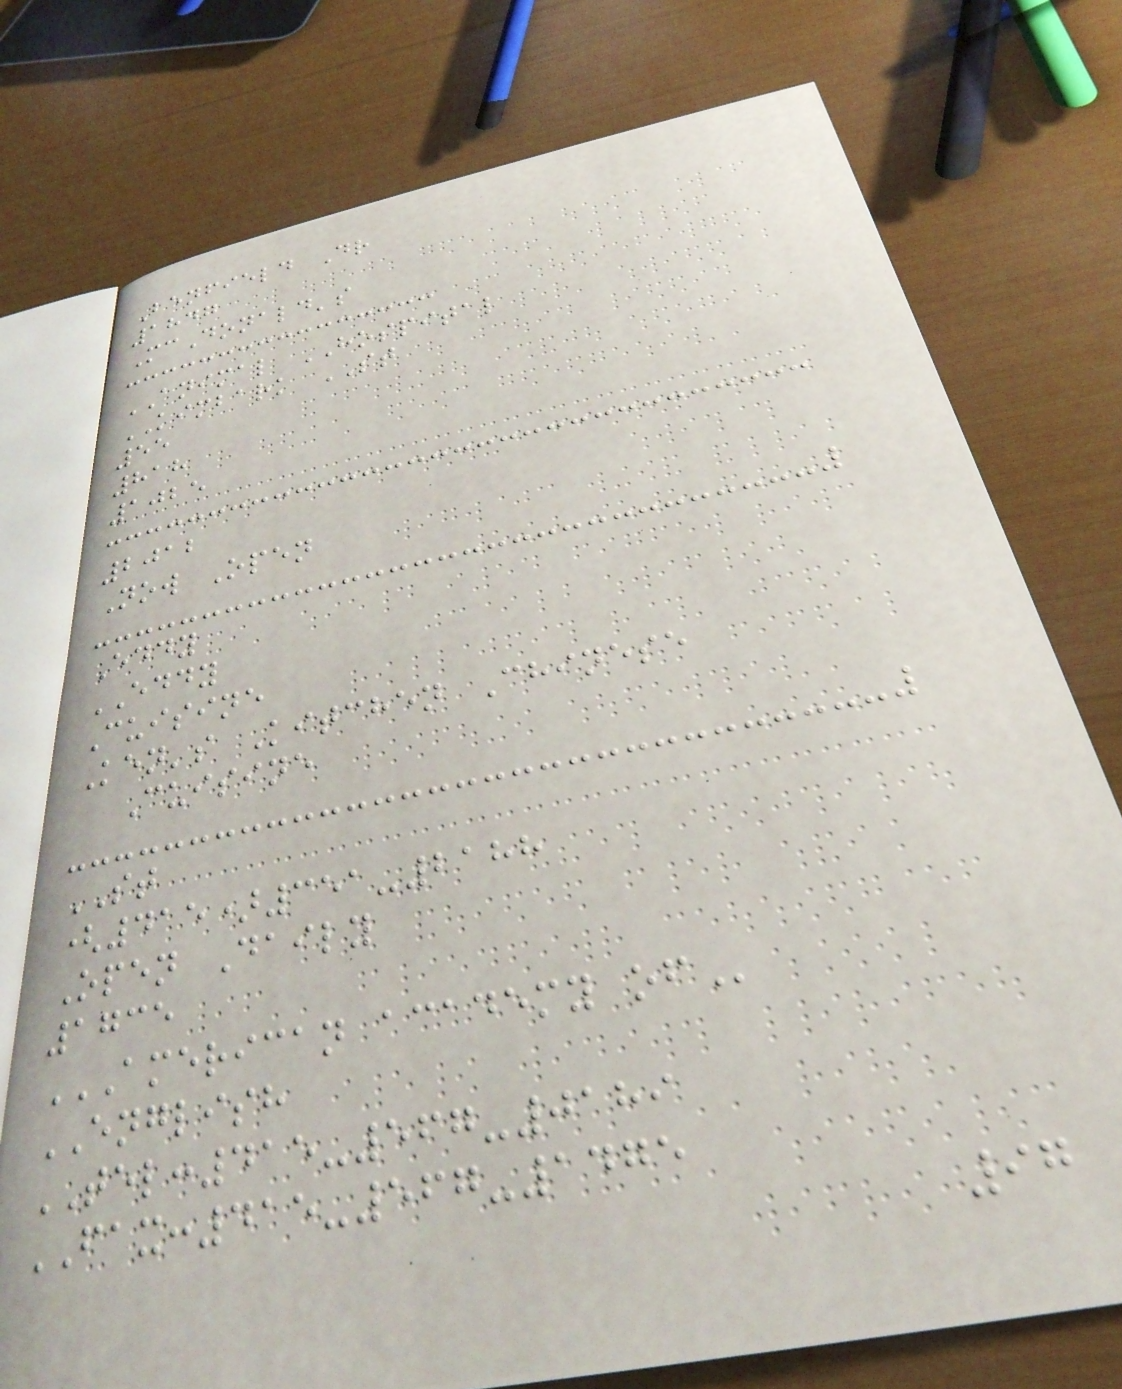Benfield Dr
1847
McDonald's
ANIMAL HOSPITAL
KIMBARK ST
55
818
1025
2012
Now Open
Eddy
EDDY
Cuisine
Ken's Kitchen Chinese
Cuisine
ST
(415)351-2188
Open Daily
1735
AMERICAN ACADEMY OF
ENGLISH
TEL:415-567-0189
FAX:415-567-1475
97
